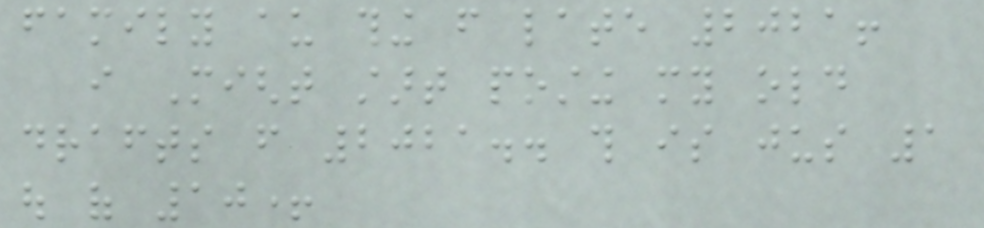family au thing from late 2021!
i Might start posting my old
drafts from 2021.. this is jus 1
out of 10+
